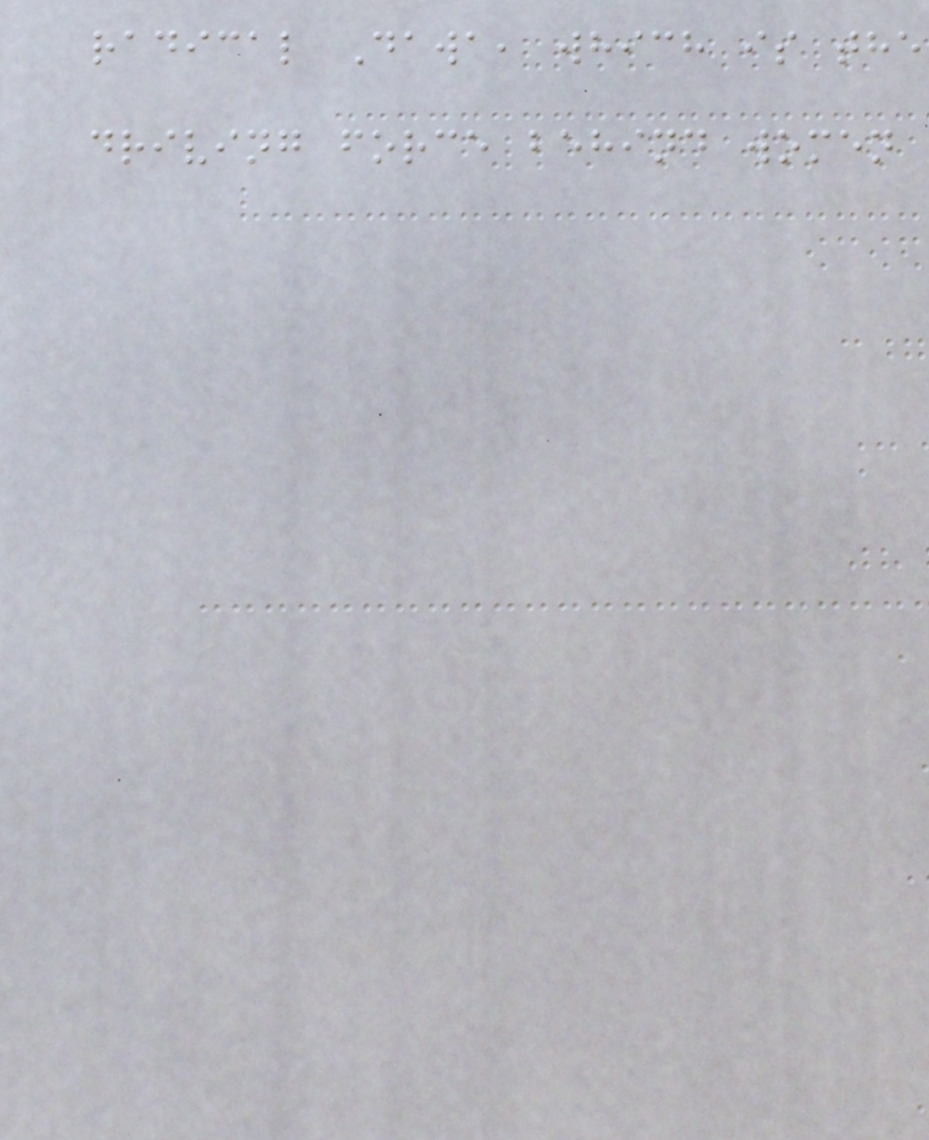radical Dawa, which is the
driving force behind women
